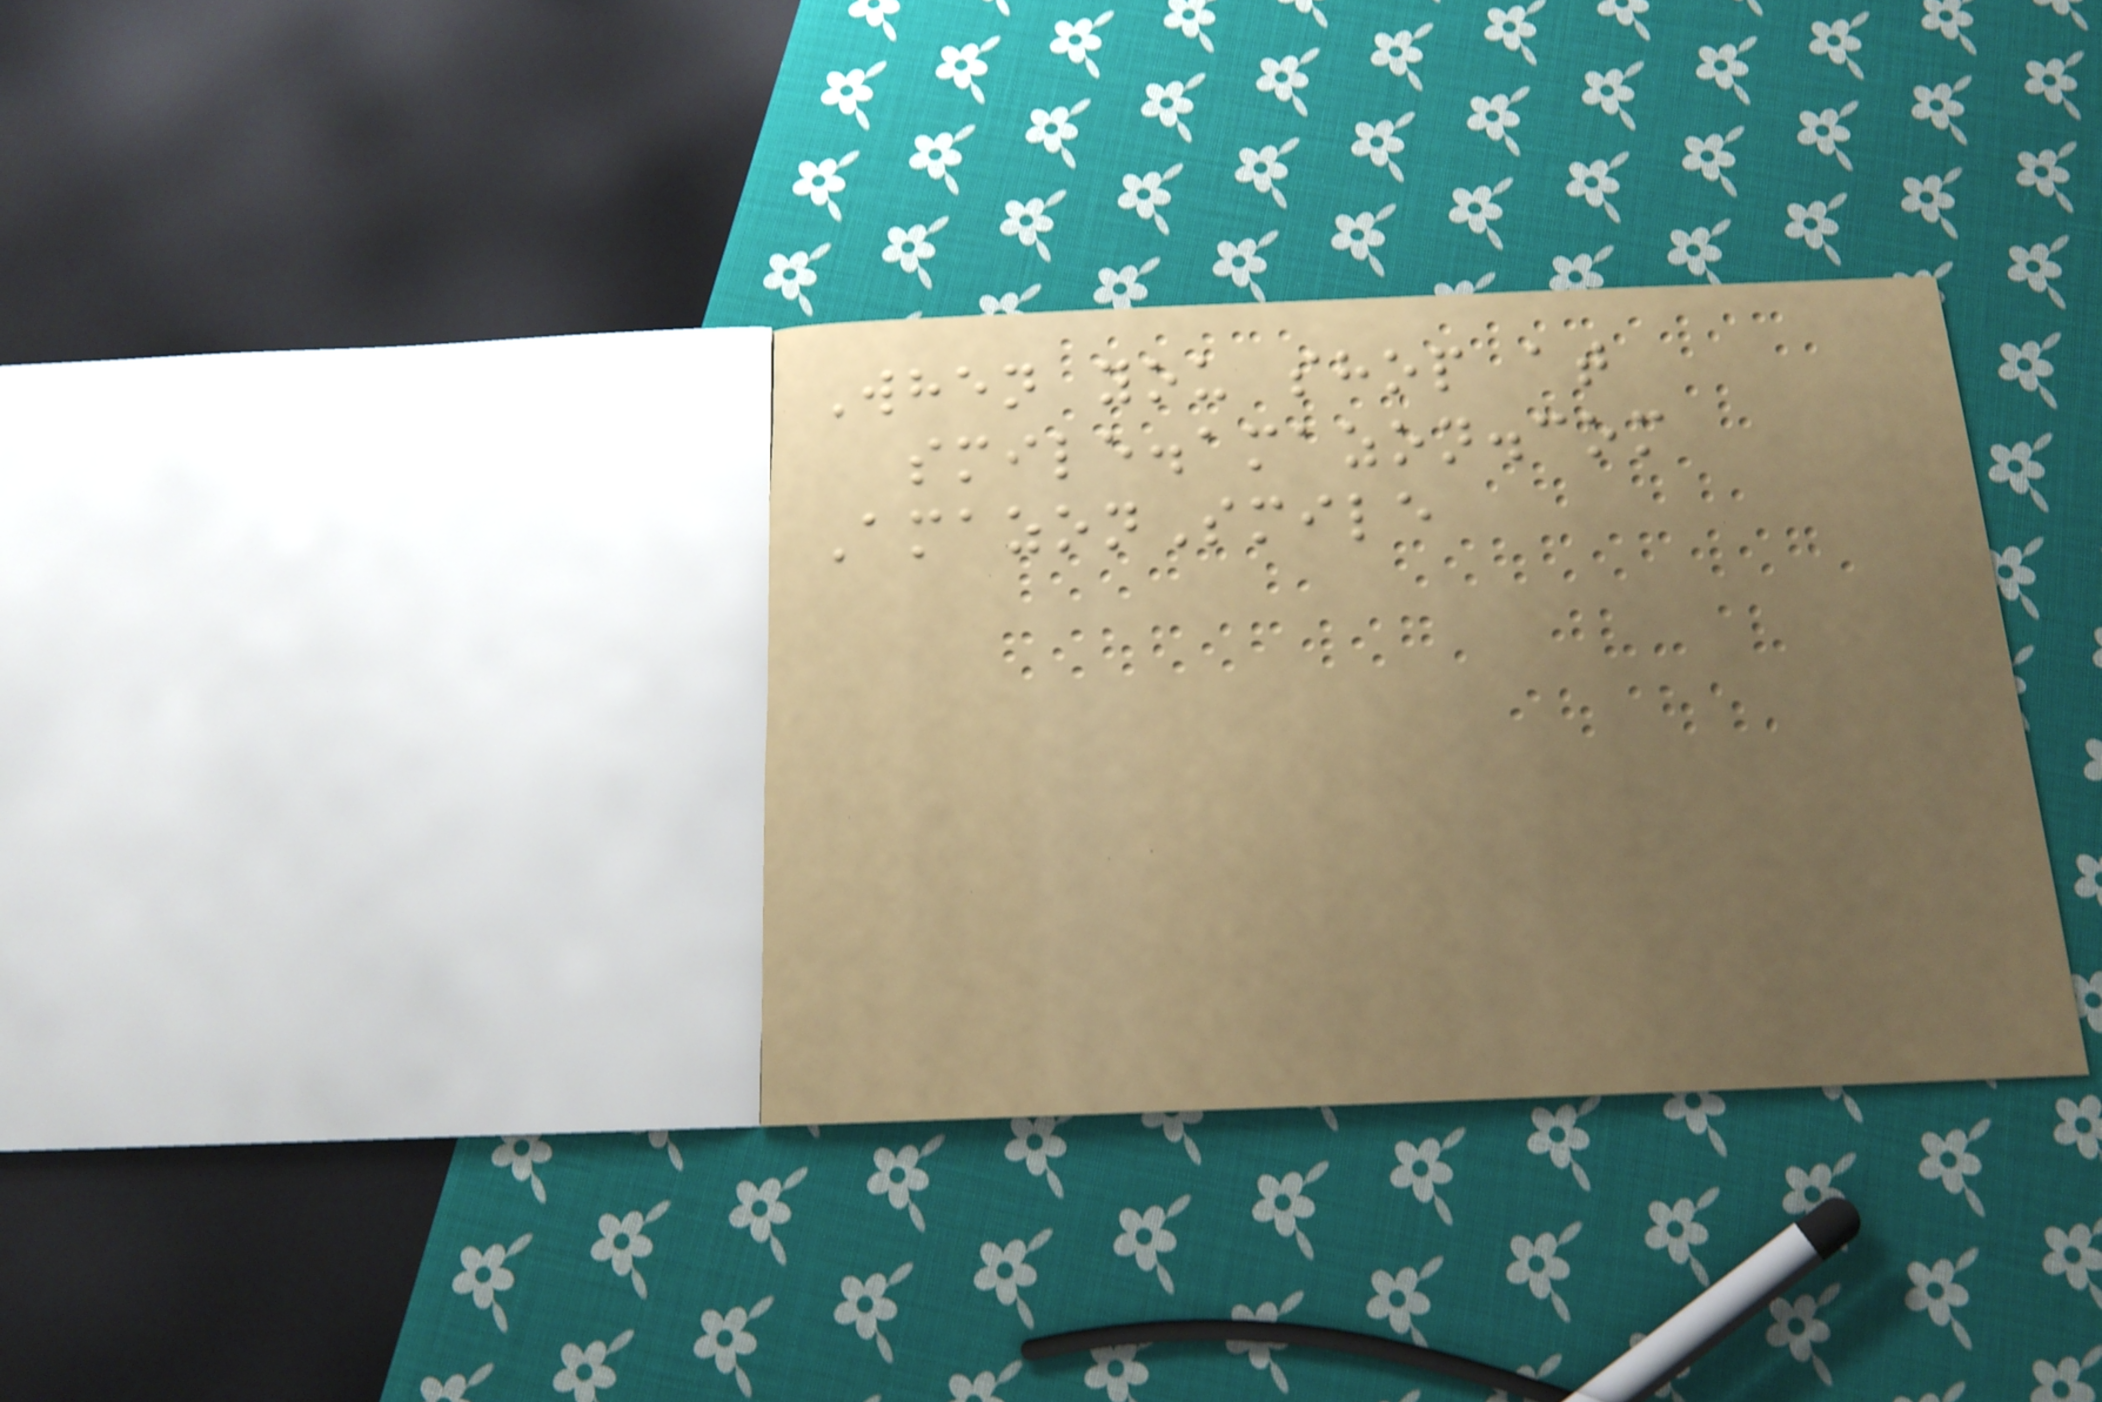When you shop at
smile.amazon.com
AmazonSmile
